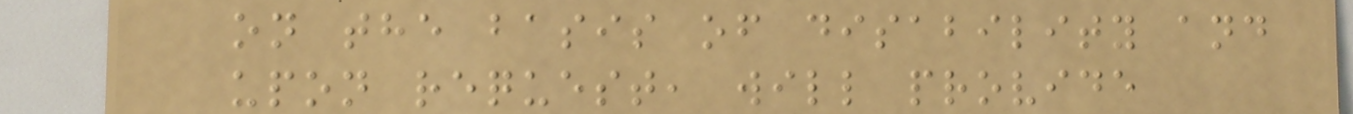on the basis of disability and
upon request, will provide
